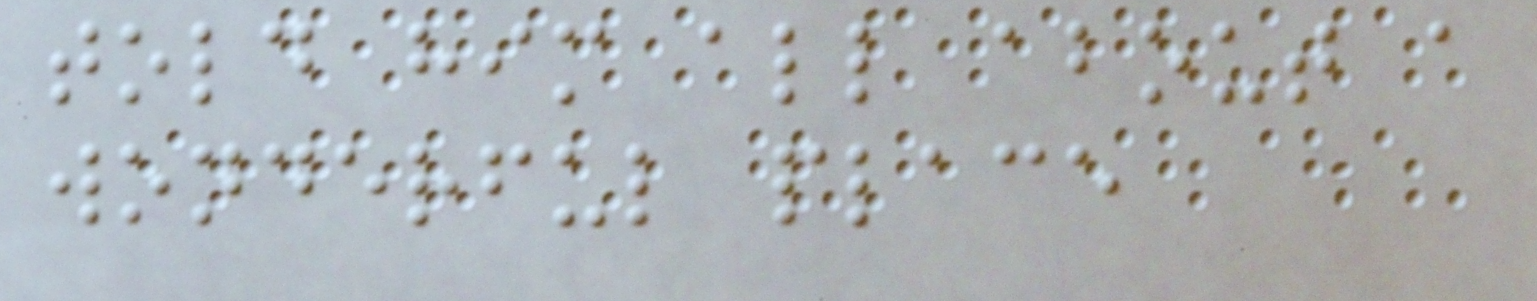told him all about a
wonderful place
